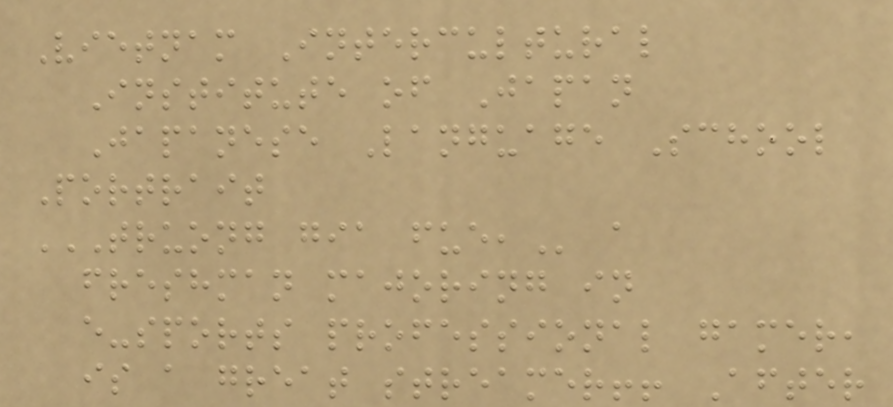Vietnam Intercultural
Institute of Japan
Japanese Language School
Portrait
TRUONG GIA FUE, a
freshman majoring in
e-sports professional gamer,
is a great streamer!! After
